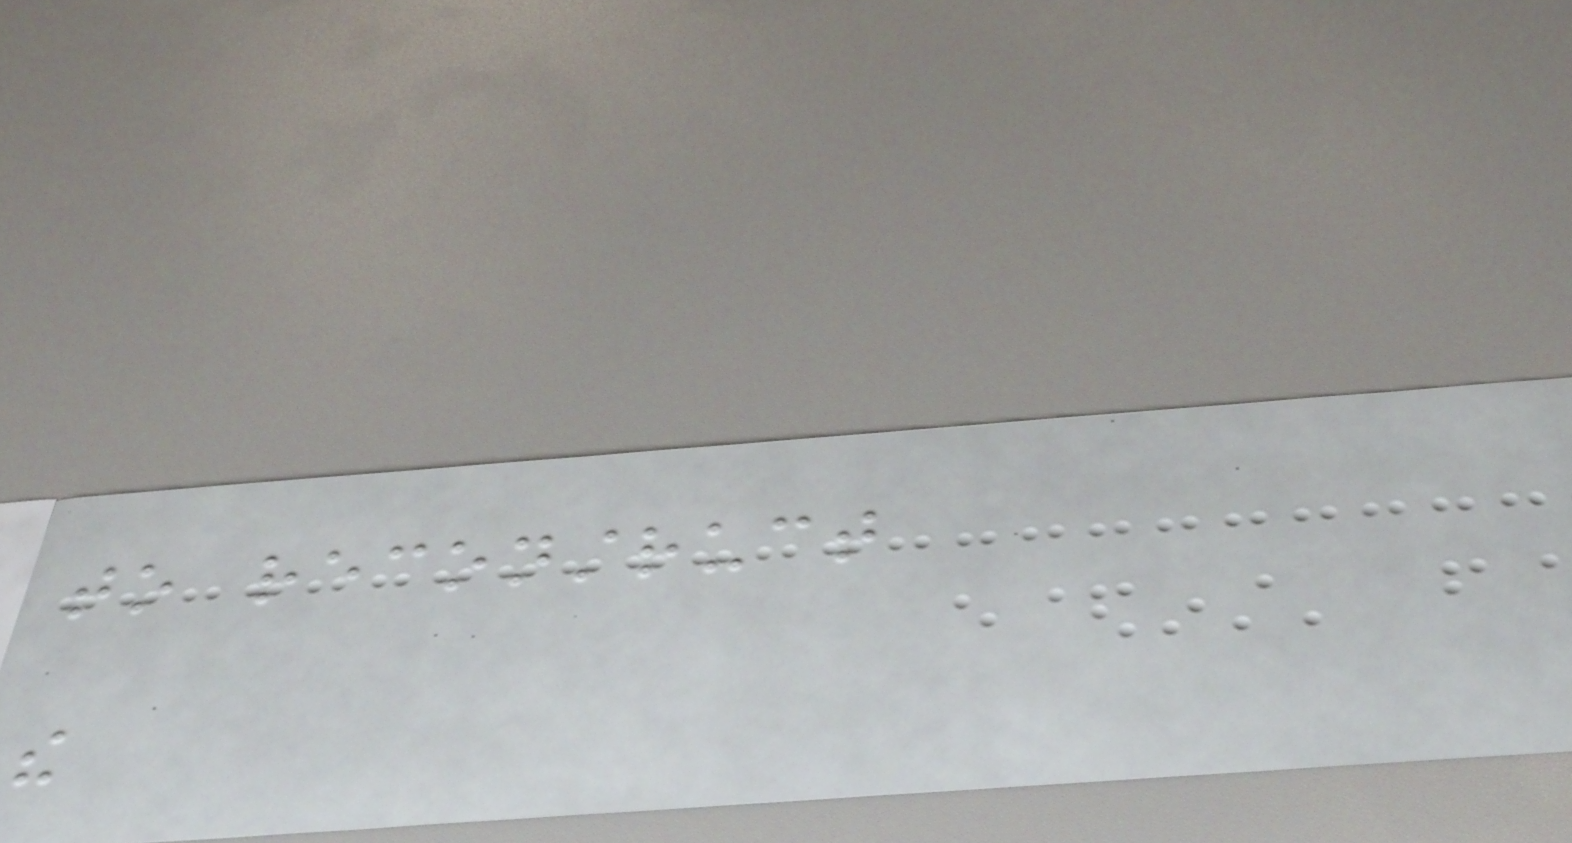to reconstruct
the
